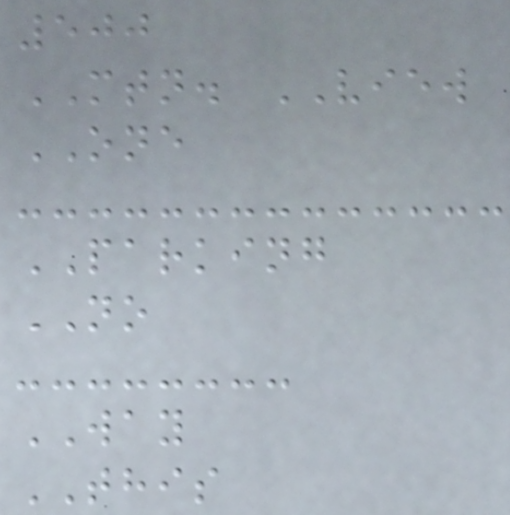500
MTN. VIEW
ONE
PARKING
NO
WAY
THIS
